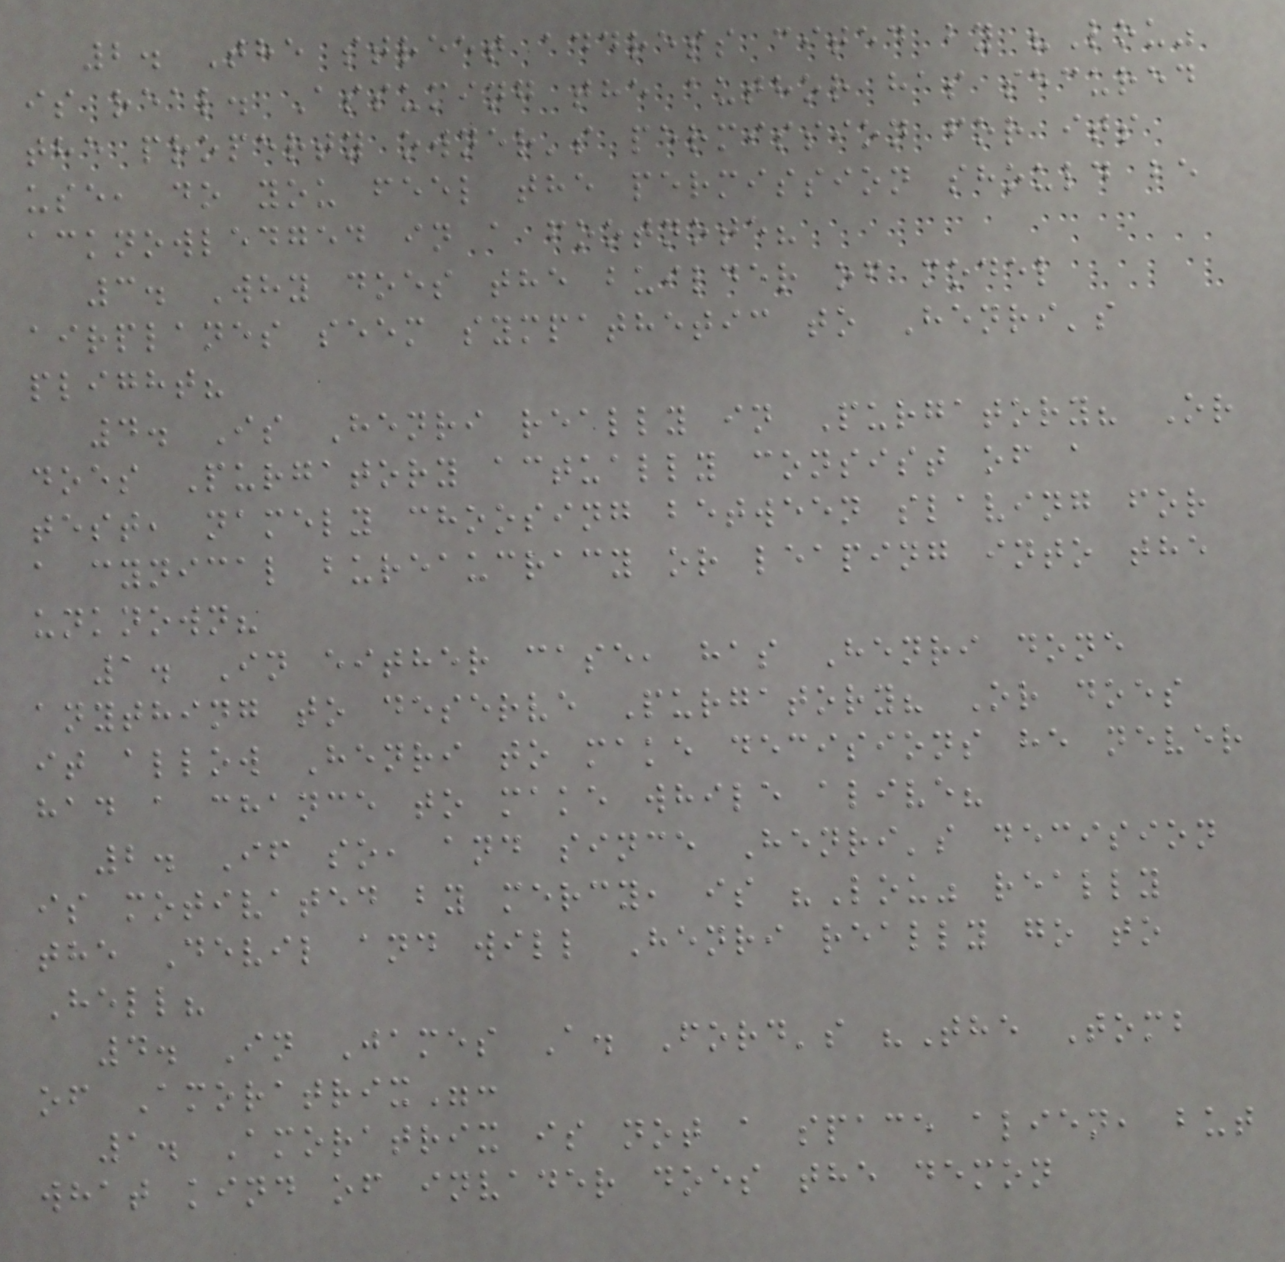2. The street address cited by "Lou"
is real. Assuming the author has secured
the property owner's permission for its
use, do you feel the permission should be
acknowledged in a footnote?
3. Why does the builder of model
airplanes seem sympathetic to Henri's
plight?
4. Is Henri really in Purgatory? Or
does Purgatory actually consist of a
test, namely choosing between slaving for
a cynical bureaucracy or leaping into the
unknown?
1. In either case, has Henri done
anything to deserve Purgatory? Or does
it allow Henri to make decisions he never
had a chance to make while alive?
2. If so, and since Henri's decision
is motivated by mercy, is "Lou" really
the Devil and will Henri really go to
Hell?
4. In James A. Ford's "The Tomb
of Amoratrix":
1. Amoratrix is not a space alien, but
what kind of invader does the demon
